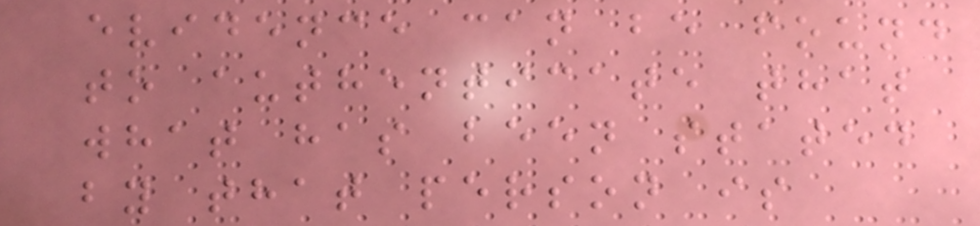evidence can be found
to authenticate that
what has been stated
by that person is
